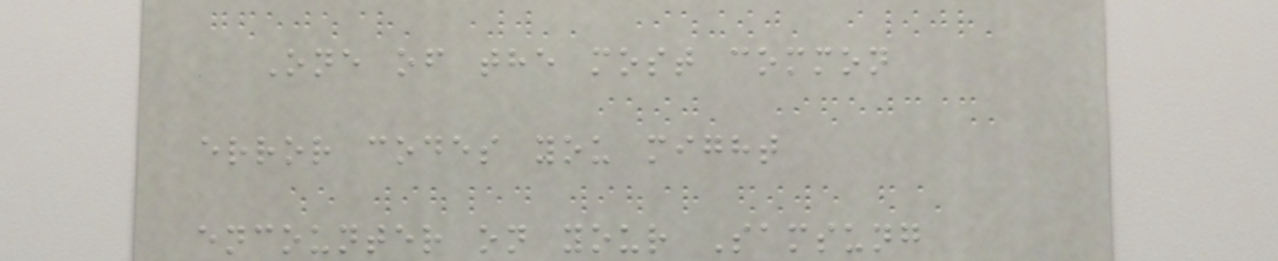One of the most common
error codes you might
encounter on your Samsung
